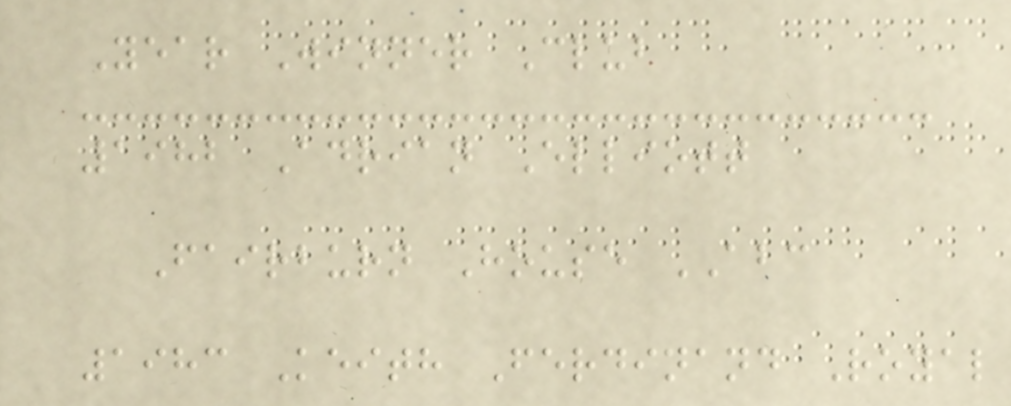Year Winner Club
1982 Adrian Elliott
Fairburn House ABC
1983 Keith Ferdinand Royal
